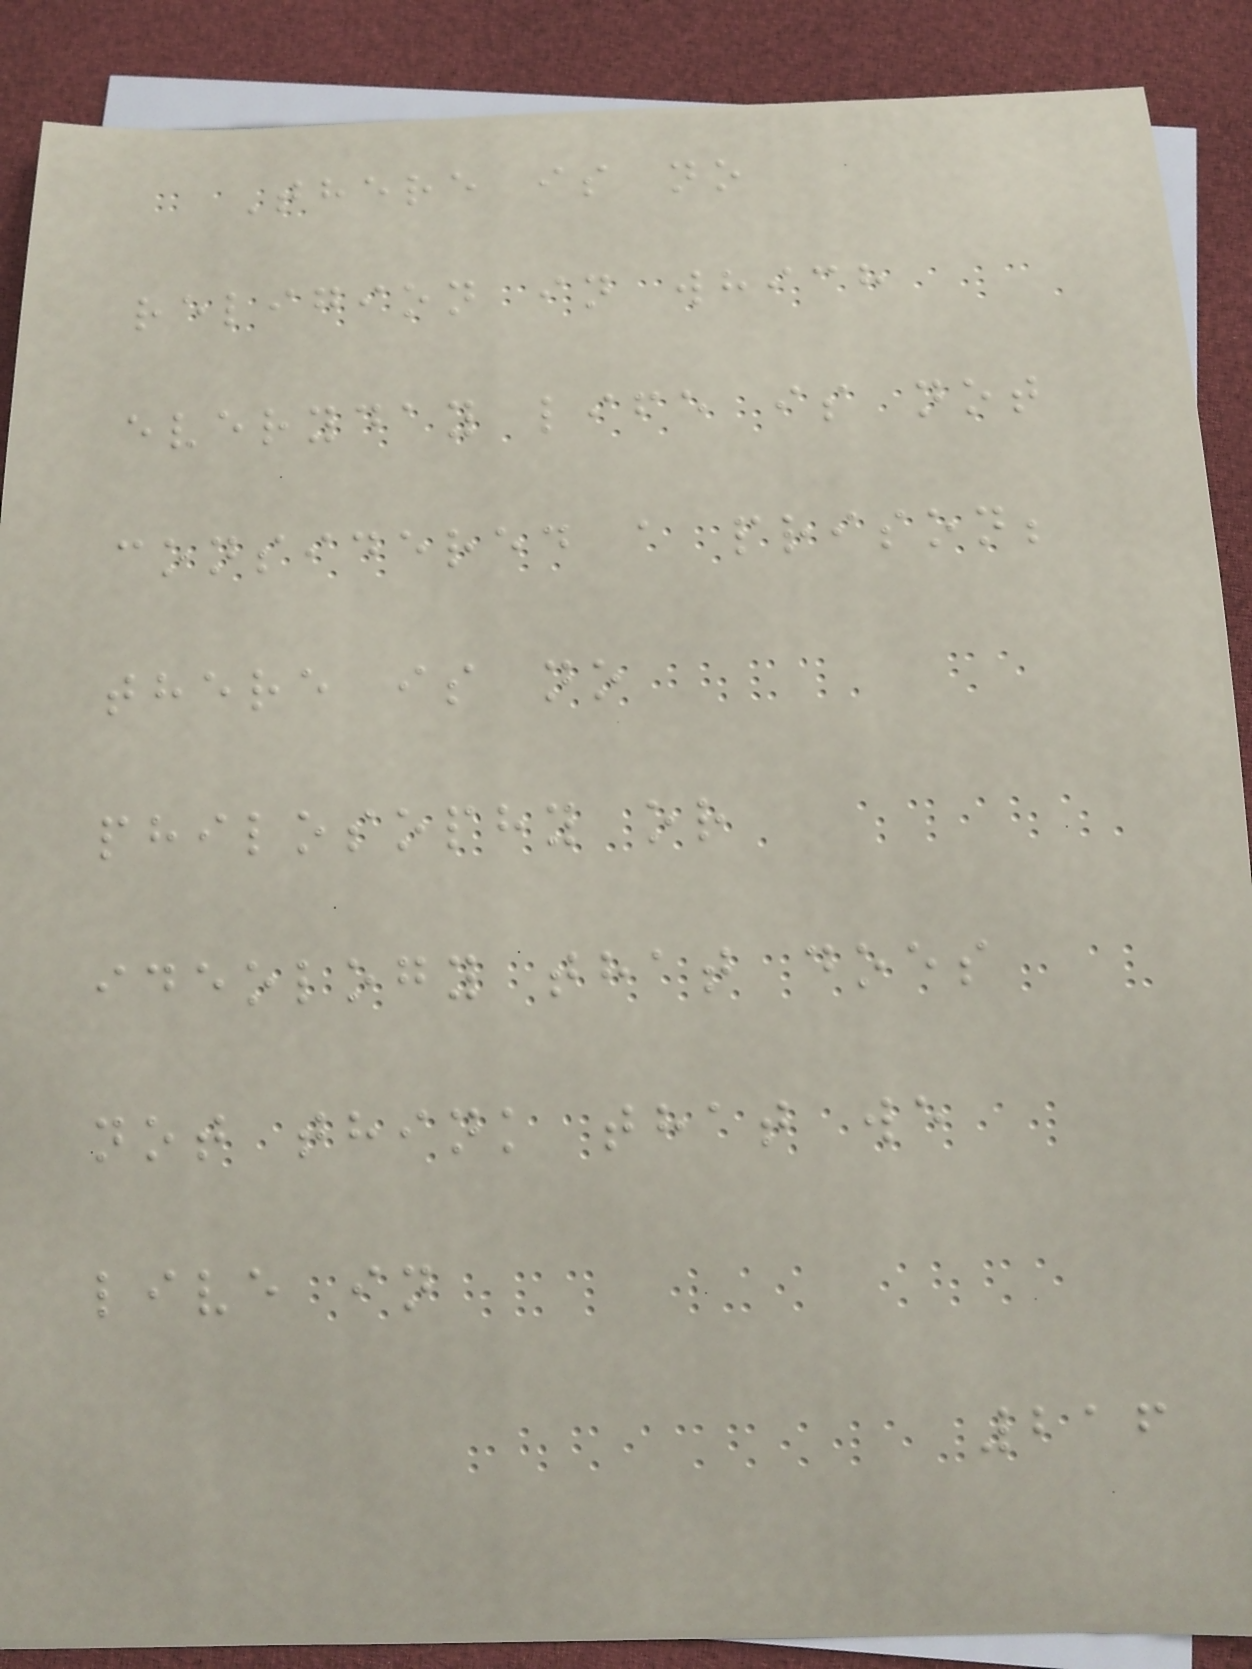There is no
religion in which
everyday life is not
considered a prison;
there is no
philosophy or
ideology that does
not think that we
live in
216
